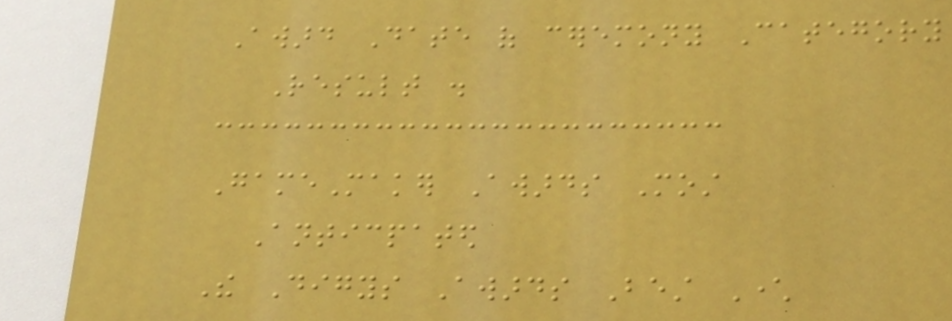Award Date of ceremony Category
Result .
GameMaker Awards Most
Anticpated
The Digys Awards Best Character
